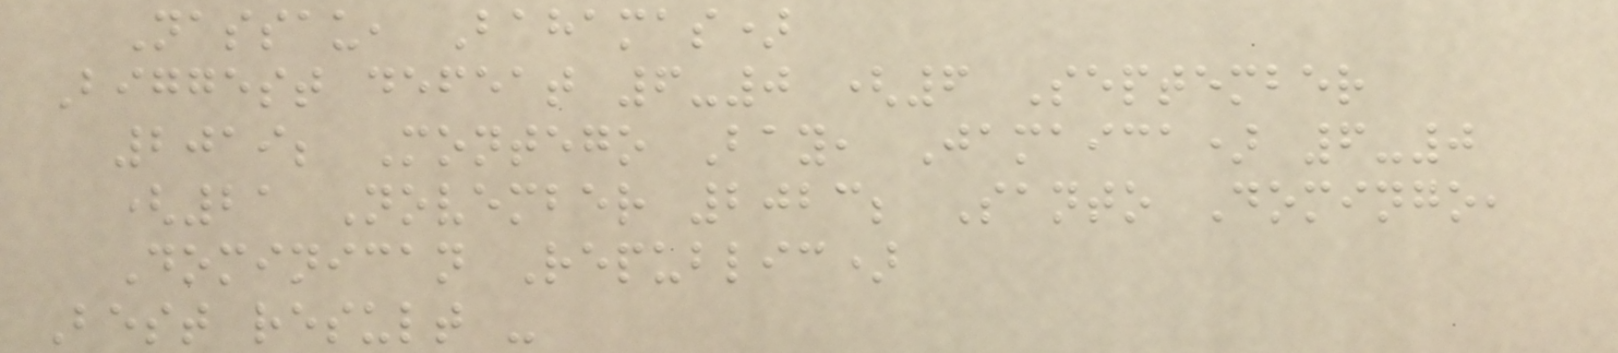Nassau, Bahamas)
Biggest defeat 6-0 (6 September
2019; Montego Bay, Jamaica) 6-0
(21 November 2023; Santo Domingo,
Dominican Republic)
Best result -
